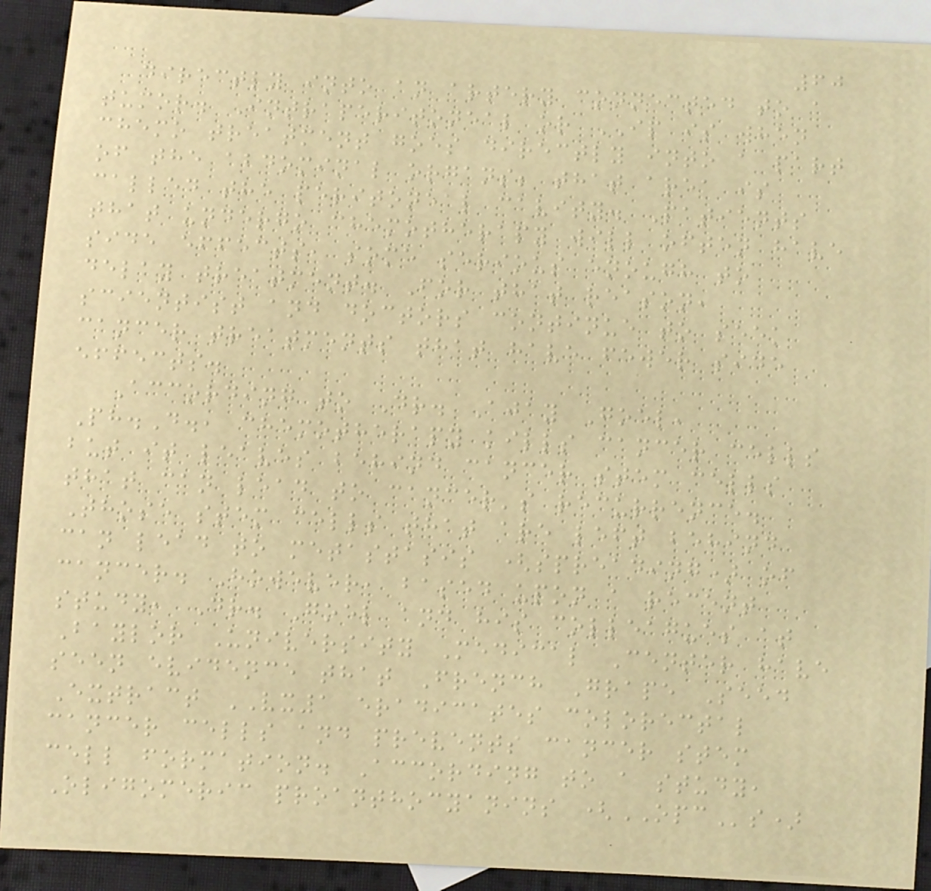60
directly into an artery connected to a
tumor. Intraperitoneal or IP is when
chemo treatment goes directly into a part
of the abdominal organs; that area is
called the peritoneal cavity. Patients
that undergo chemotherapy will often have
side effects, some serious enough to
delay treatment. For that reason,
scientist and doctors continue to seek
cancer treatments that have fewer side
effects.
According to Dr. Ajay Goel,
Ph.D., chemotherapy kills cancer cells
but it leaves behind cancer stem cells
that can lead to cancer's recurrence.
Those stem cells that are left behind
can lead to metastasis (spreading) of
cancer. However, based upon a recent
study, Dr. Goel and his colleagues at
Baylor University Medical Center have
seen evidence that French Grape Seed
Extract VX1 eradicates colorectal
cancer cells and prevents cancer stem
cell formation. According to a study,
Oligomeric proanthocyanins (OPCs)
